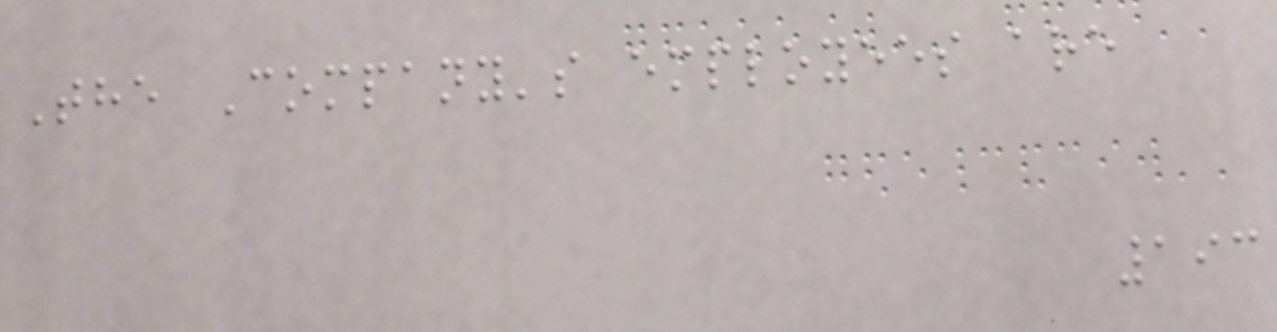The Company's employees are
193
